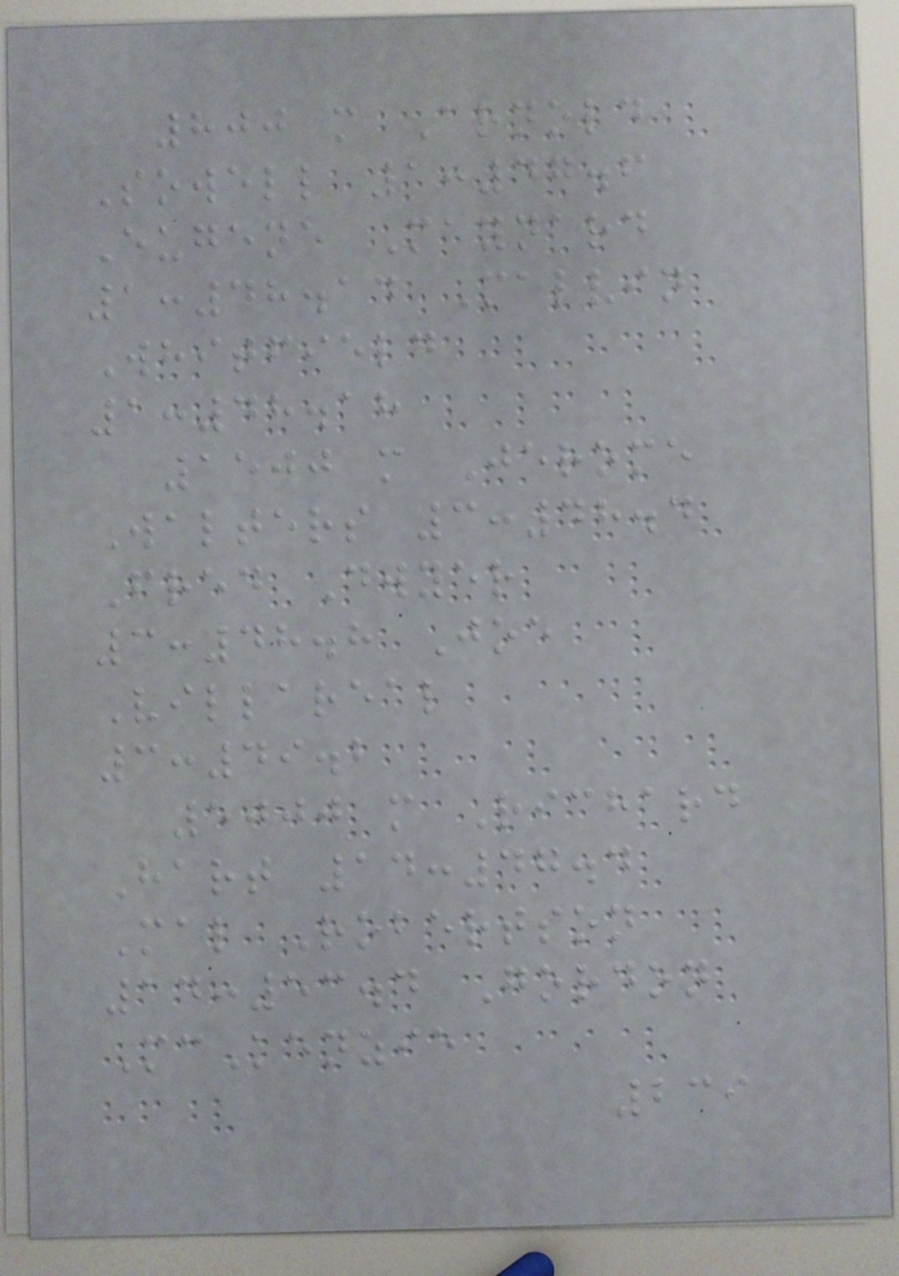800 m Arnold
Sowell 1:47.6
Eugene Maynard
1:48.14 Malvin
Whitfield
1:48.18
1500 m Jerome
Walters 3:48.4
Fred Dwyer
3:48.8 Joe
Villareal
3:49.2
5000 m Richard
Hart 14:47.4
Mal Robertson
14:53.4 Gordon
McKenzie
239
